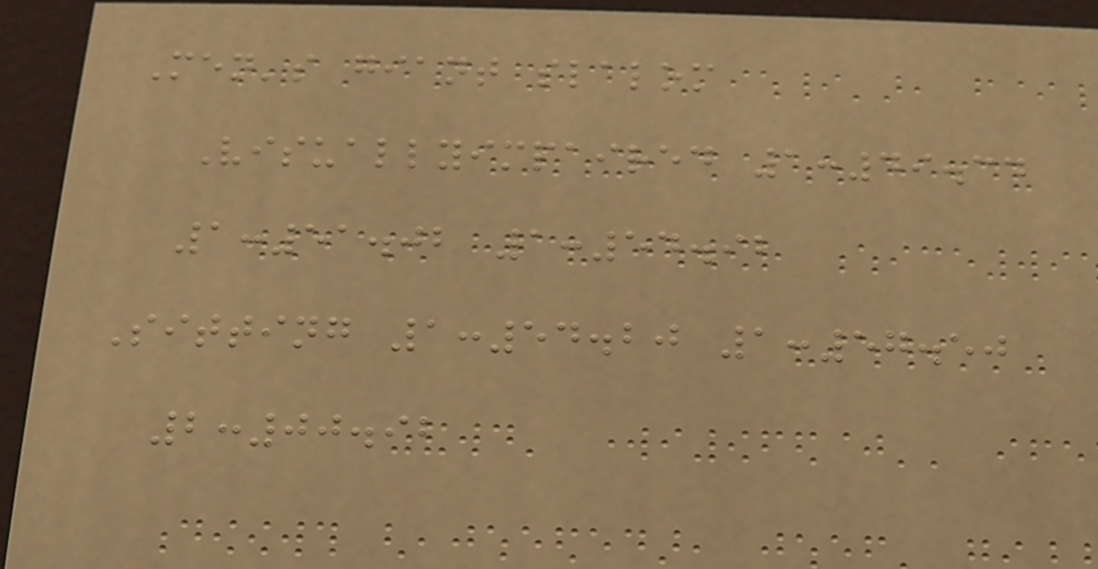Men's giant slalom
Visuallyimpaired 1:49.34
1:51.02 1:54.92
Sitting 1:54.20 1:57.50
2:00.92
